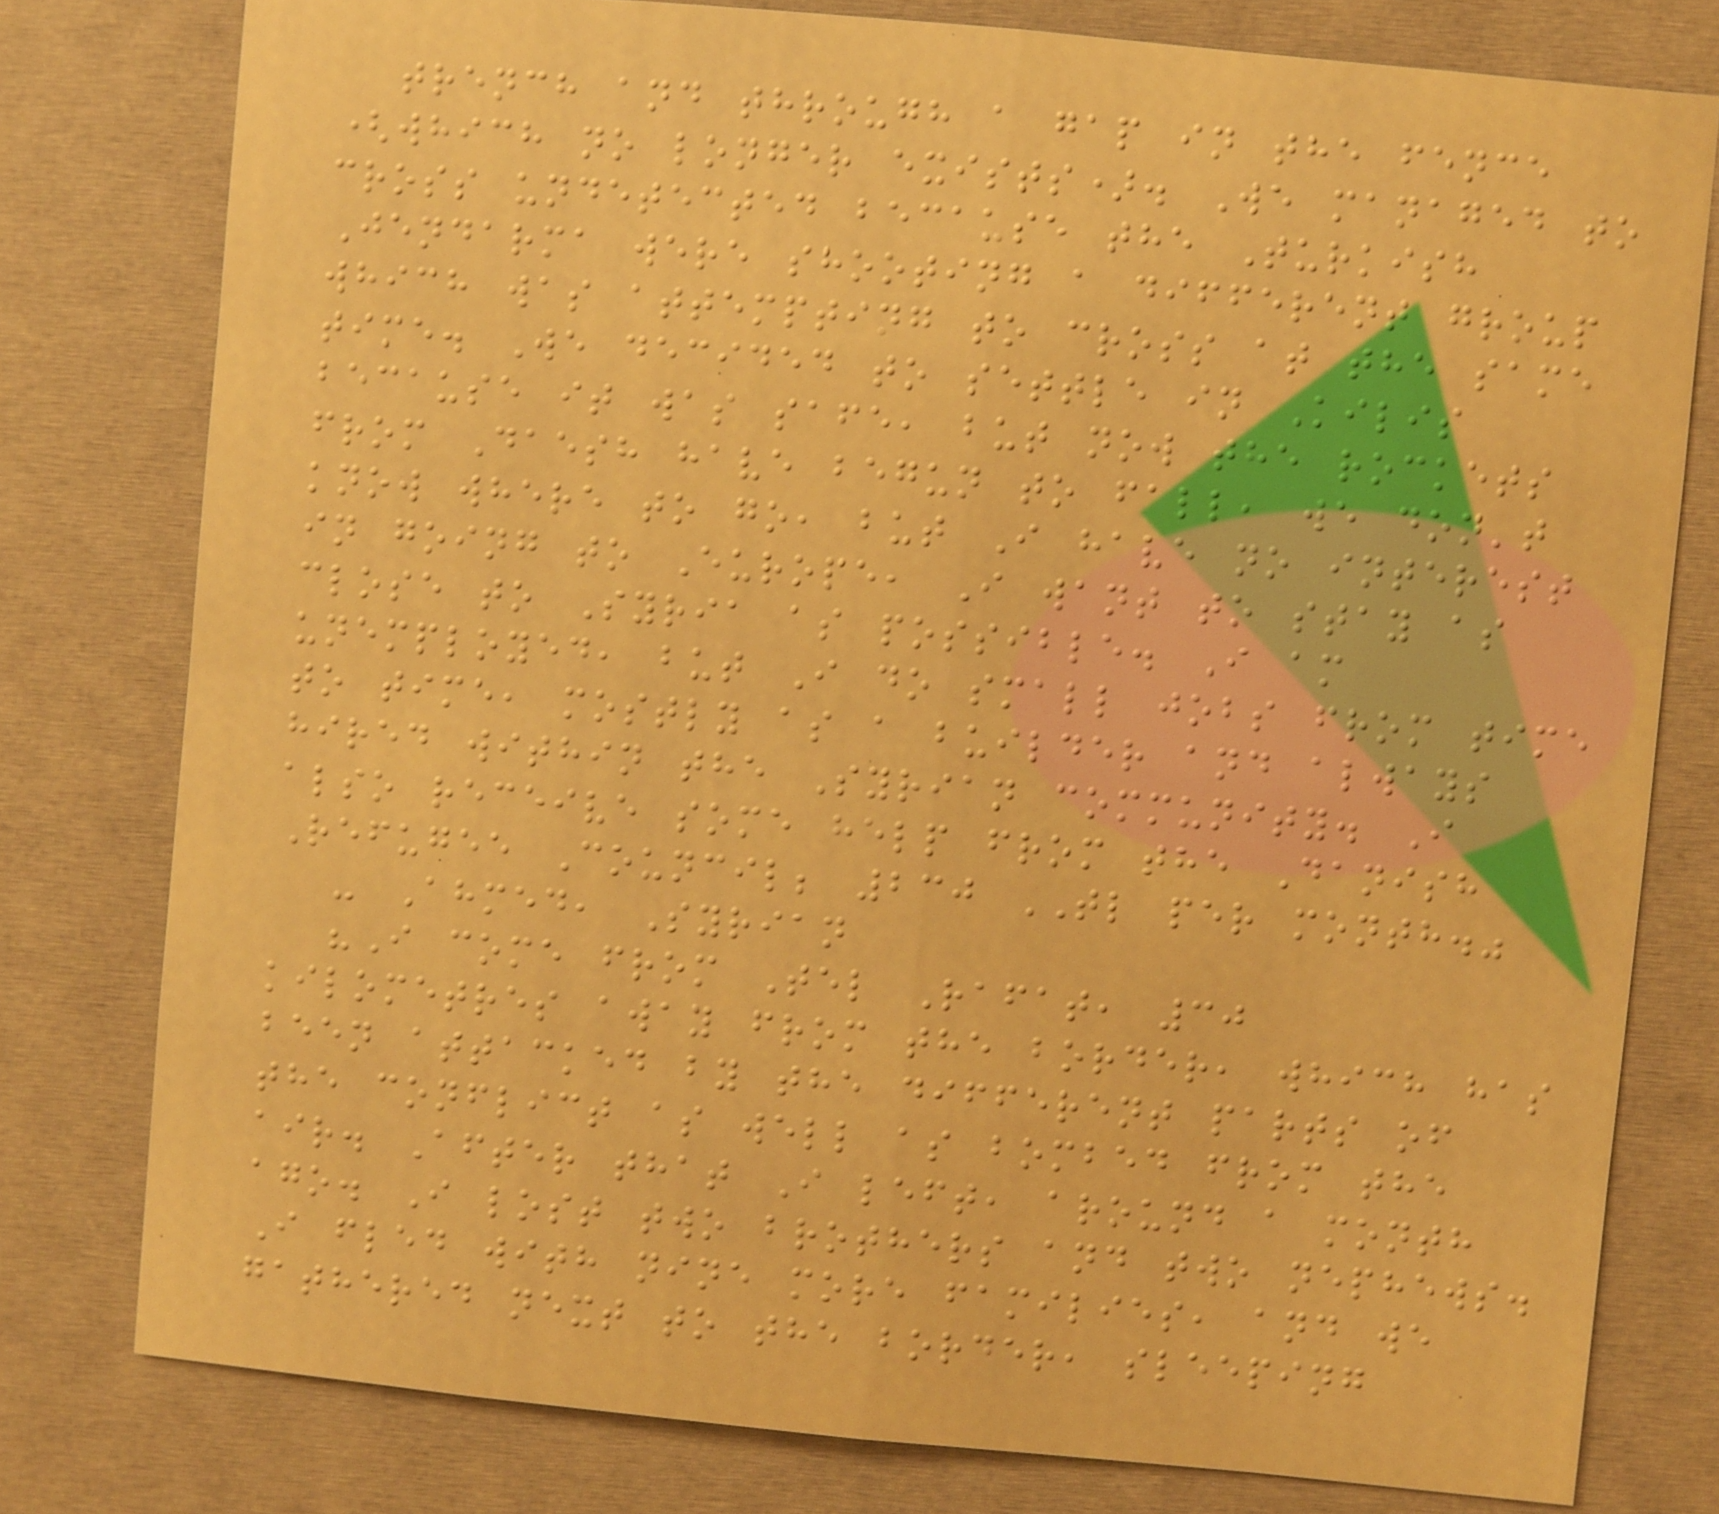trench and through a gap in the fence
(which no longer exists). We managed to
cross undetected because the Turkish
Jendarma were shooting a different group
which was attempting to cross at the same
time. We decided to settle in Kilis
because it was safe, but now the rockets
from Daesh have begun to fall, we don't
know where to go, but I have no interest
in going to Europe, I want to stay as
close to Syria as possible. I am
unemployed, but I do small jobs from time
to time, mostly as a builder and always
hired within the Syrian community. I
also receive some help from the Danish
Refugee Council; 230 TL per month."
- Ahmed, Syrian
"I come from Tel Rafat, 30
kilometres away from the border, which has
been attacked by the different parts of
the conflict as well as bombed from the
air. After that I left, around a month
ago. I lost two brothers and two nephews.
I fled with nine more families, and we
gathered next to the border, sleeping
